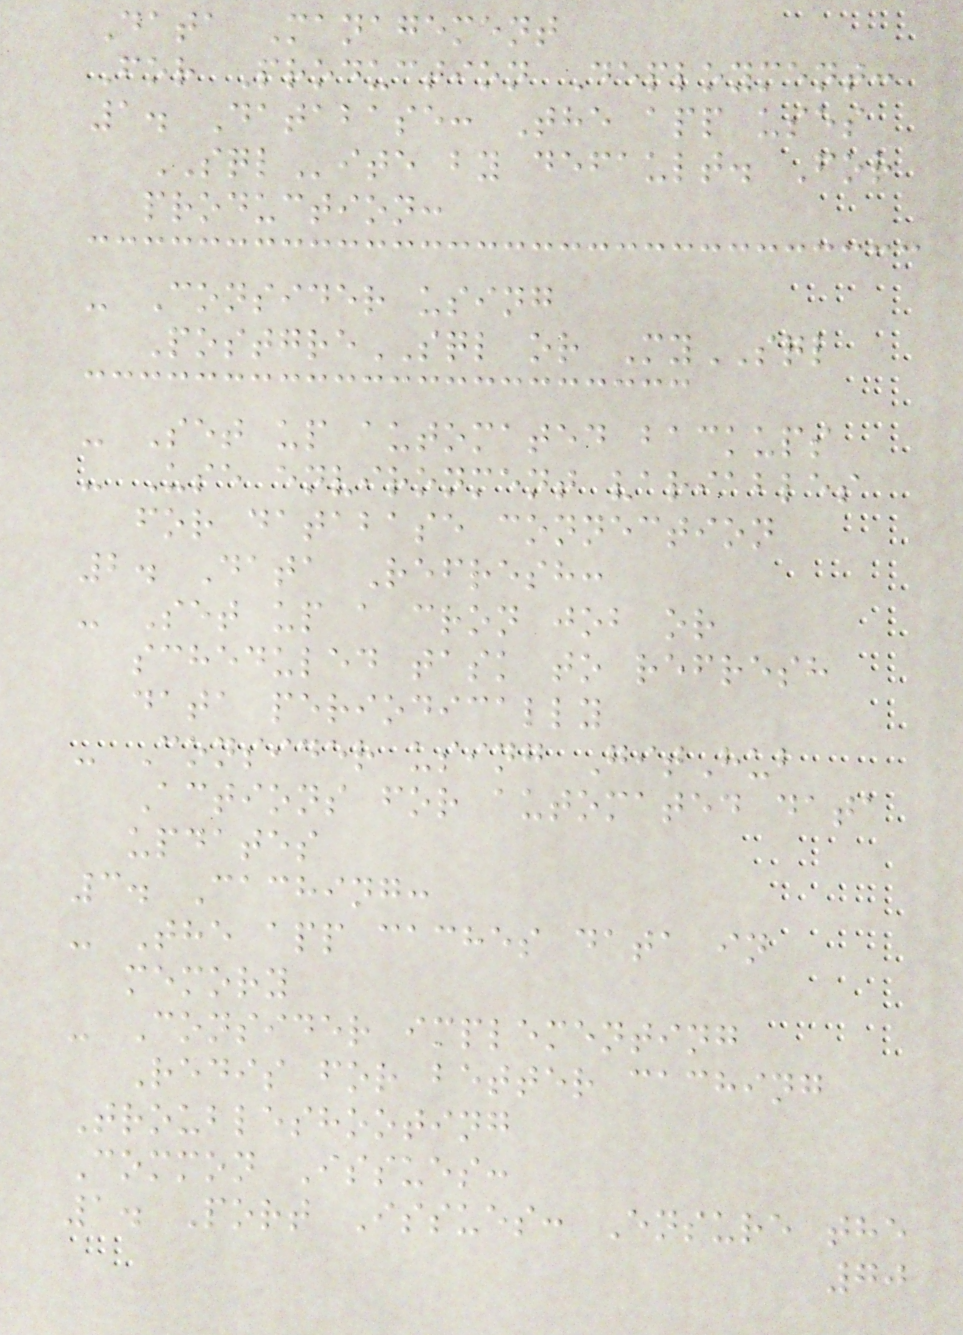Data Management
For Production Deployment:
1. Database: The app uses
SQLite by default. For
production:
- Consider using
PostgreSQL or MySQL
- Set up automated backups
- Use environment variables
for database connection
2. Data Refresh:
- Set up a cron job or
scheduled task to refresh
data periodically
- Consider using GitHub
Actions for automated data
updates
3. Caching:
- The app caches data in
memory
- Consider implementing
Redis for better caching
Troubleshooting
Common Issues:
1. Port Issues: Ensure the
70
